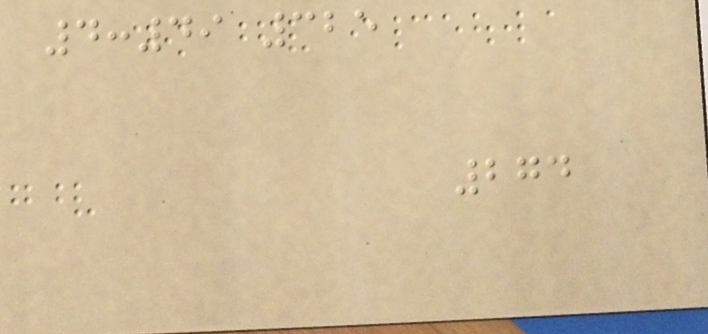4:49 325
274
